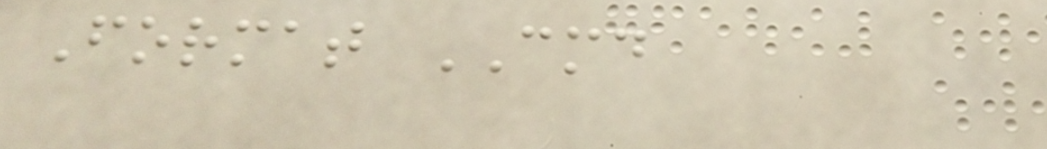Format CMD
